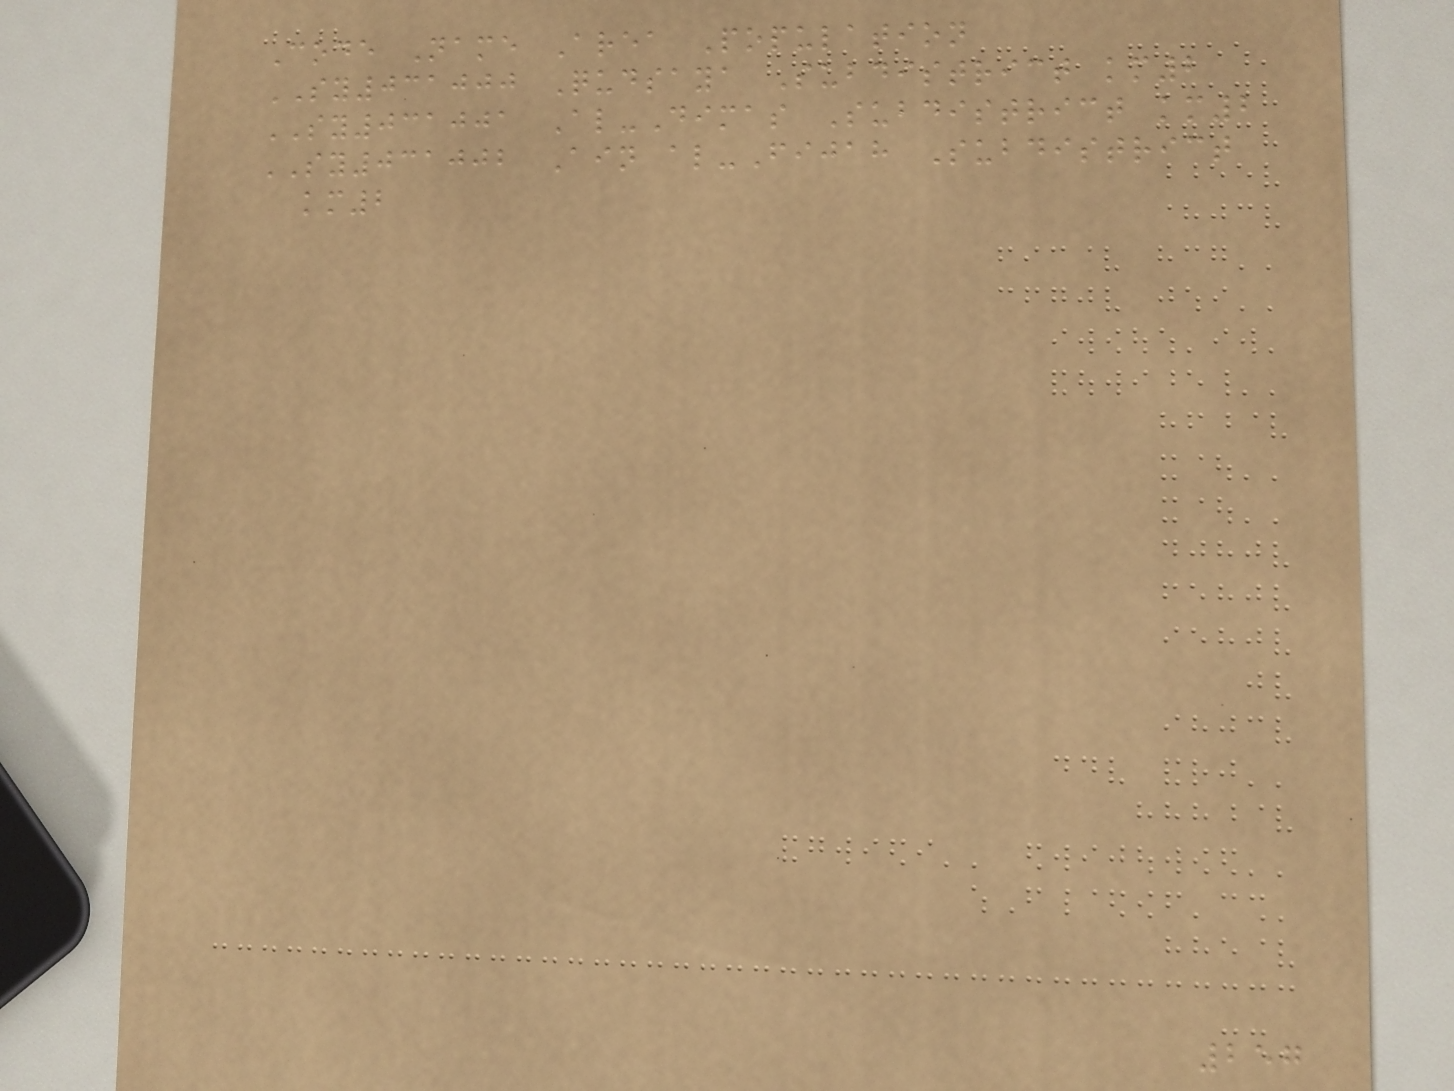Code Name Area Population
SY031000 Qudsaya Subdistrict km2
SY031001 Al-Dimas Subdistrict km2
SY031002 Ain al-Fijah Subdistrict
km2
257
